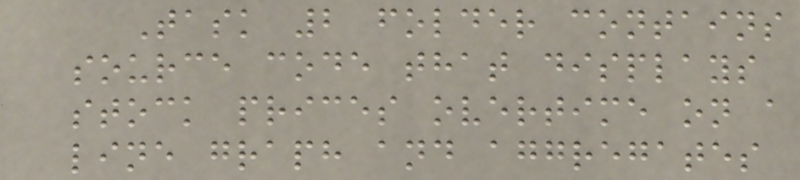Task 2 folder contains
source code that displays
stock prices overtime on a
line graph and aggregates
